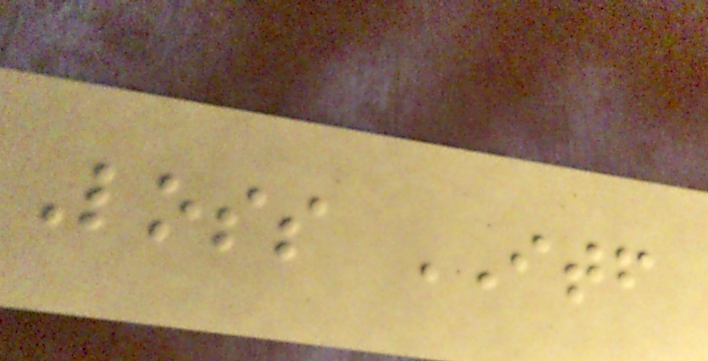Loss ITF
